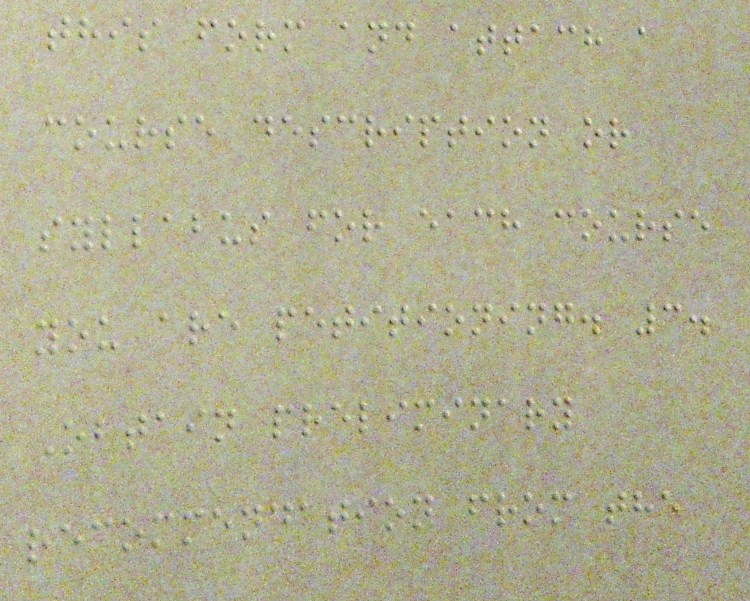this form and attach a
course description or
syllabus for each course
you are petitioning. 3.
Obtain preliminary
recommendation from the
